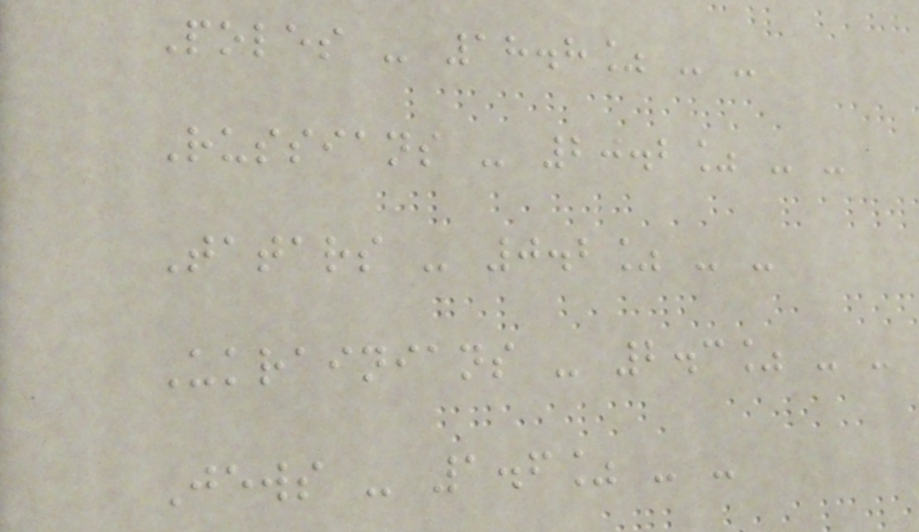Poles - 18.8% - -
Russians - 20.2% - -
Tatars - 0.2% - -
Ukrainians - 2.3% - -
Jews - 1.6% - -
